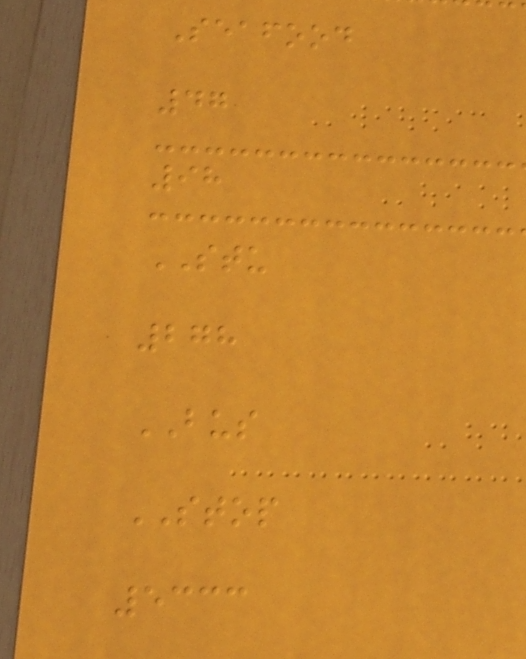Seafood
47
98
STU
278
BUS
STOP
5333
